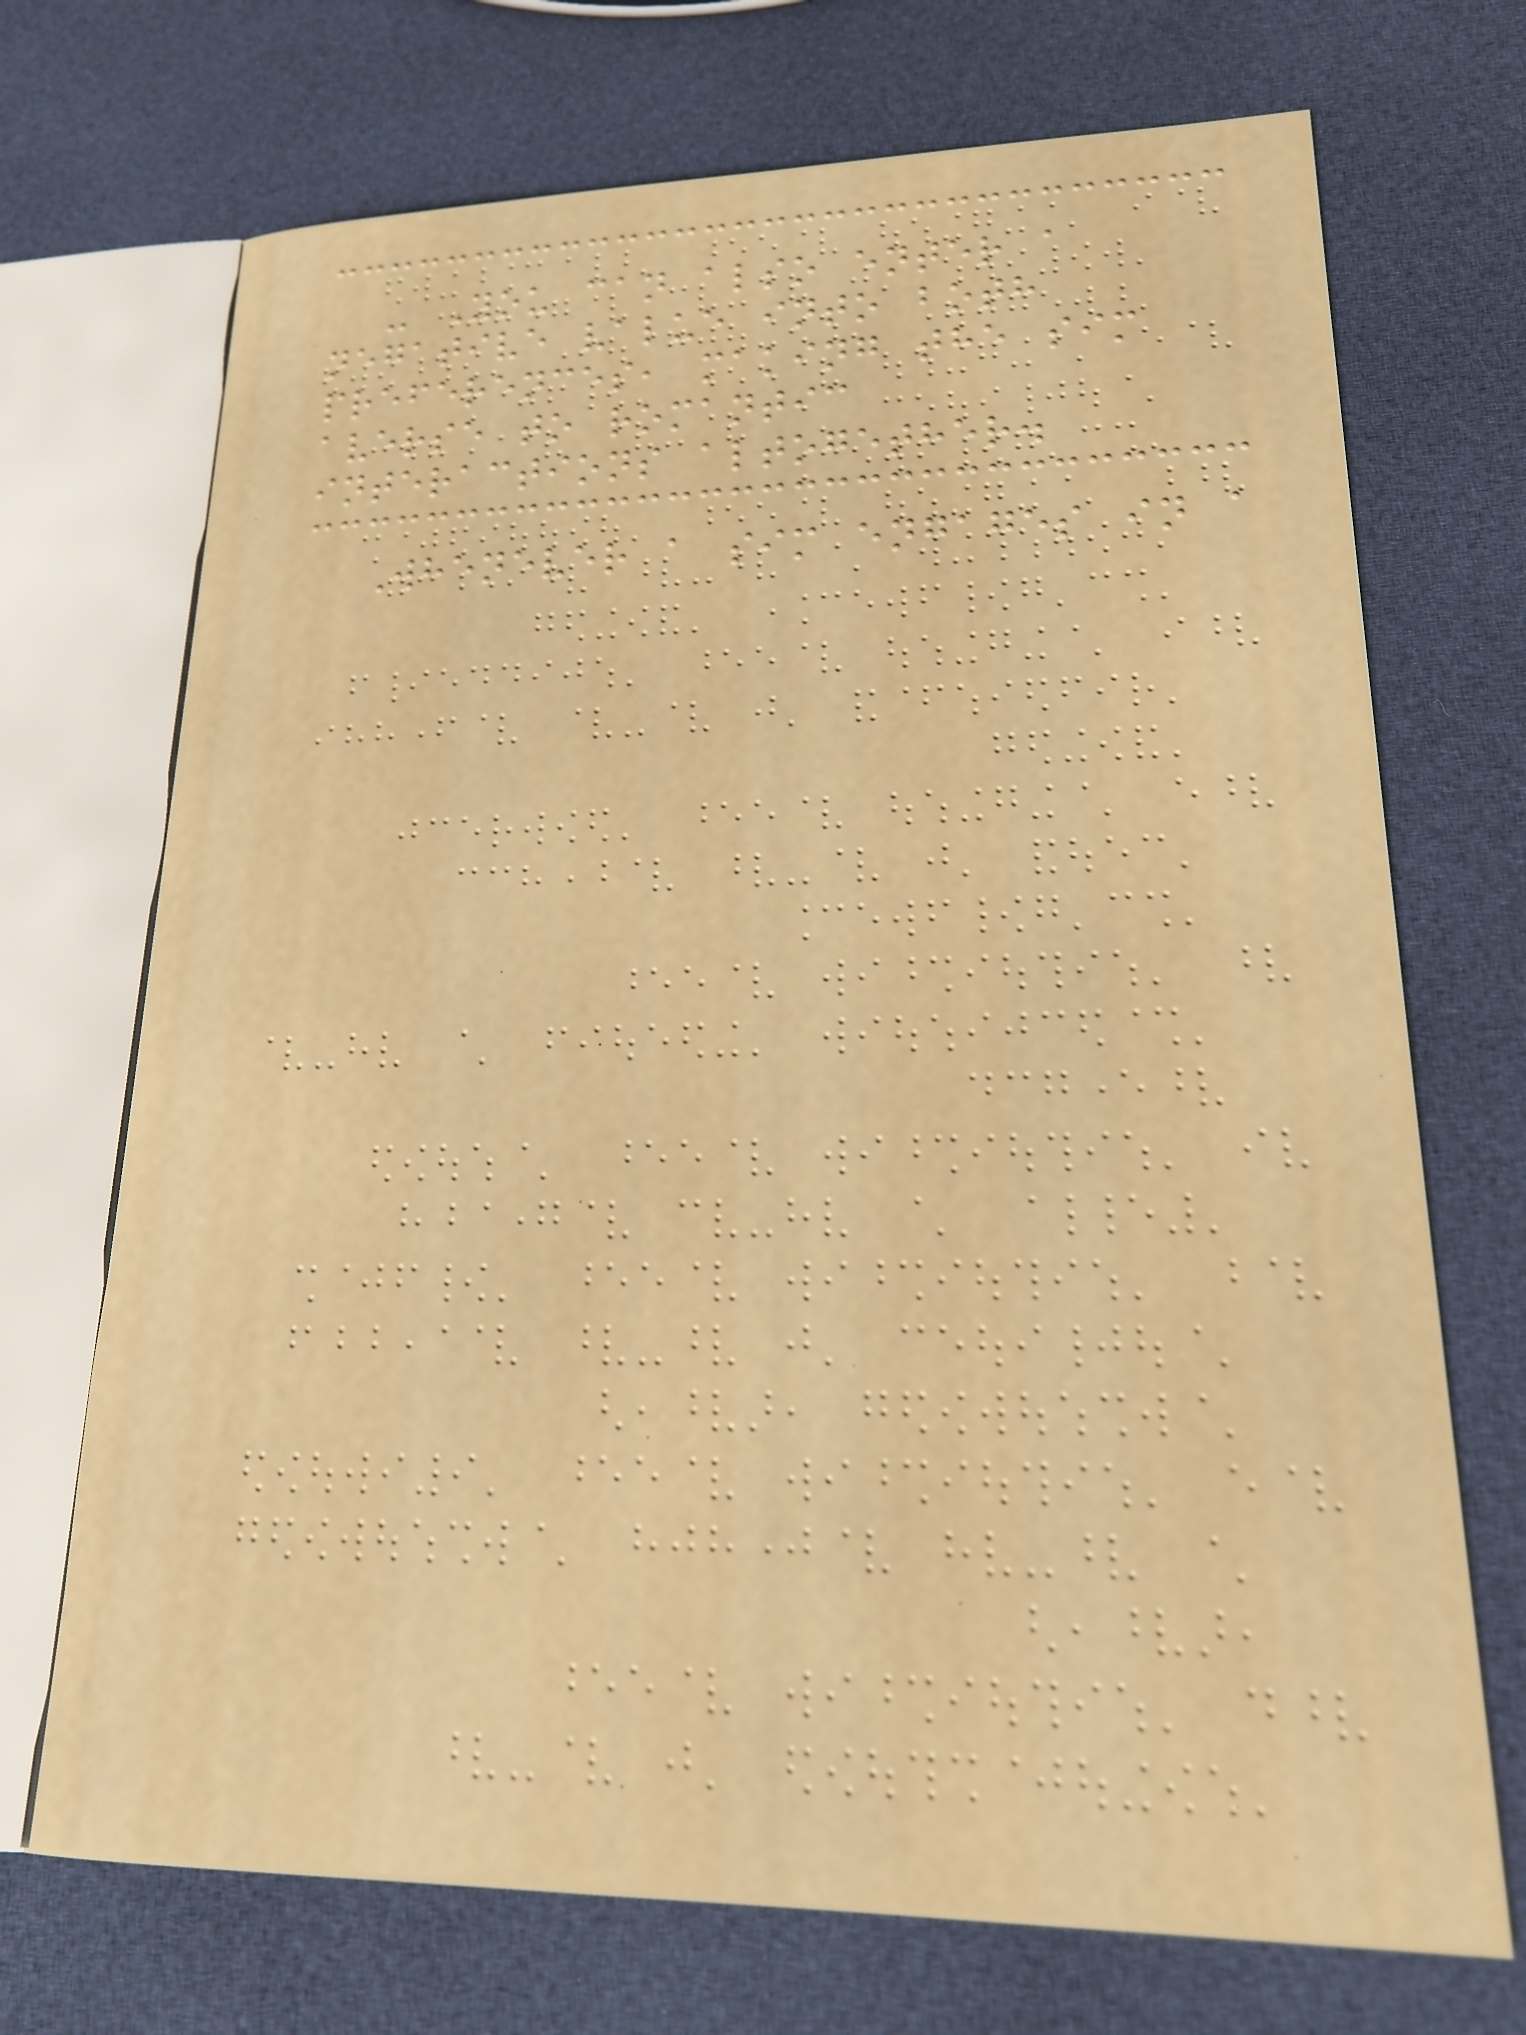- You can also enter a
negative value into both
preferences, making the sim
averse to romantic
interactions altogether.
Whenever a sim engages in a
